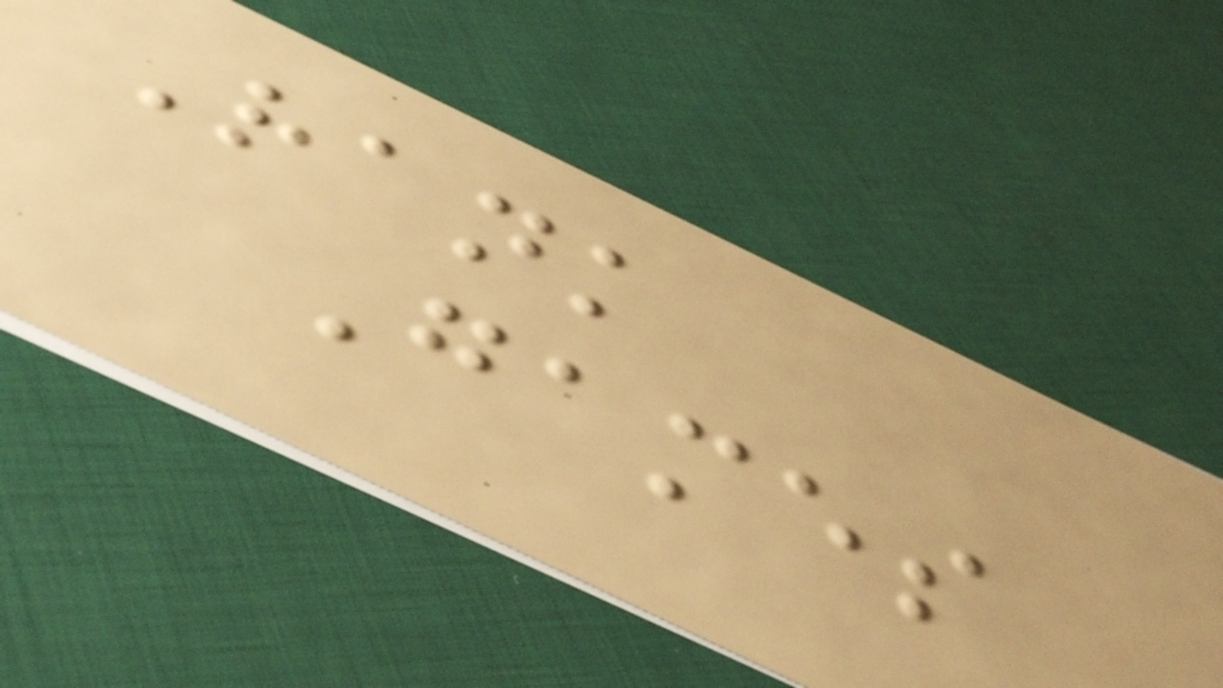Rank
Games
